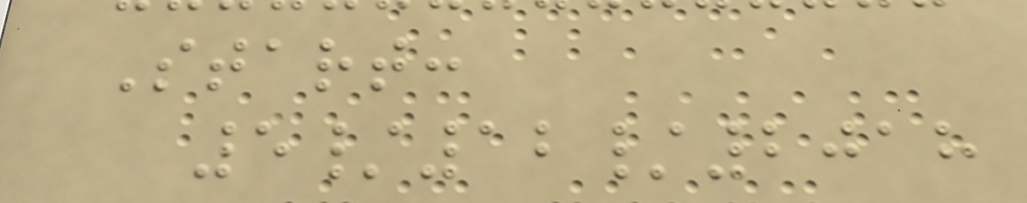Start:
5/12/2018
